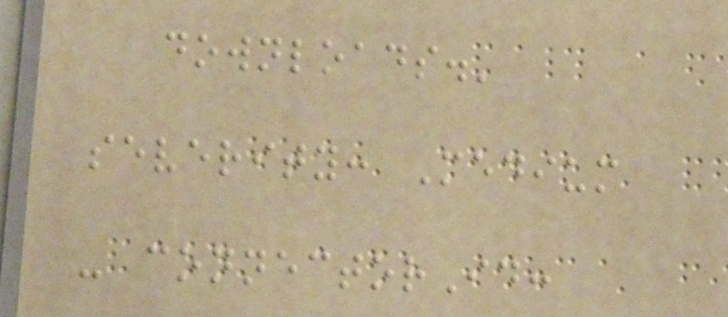downloads.'
severity: Medium
- connectorId:
